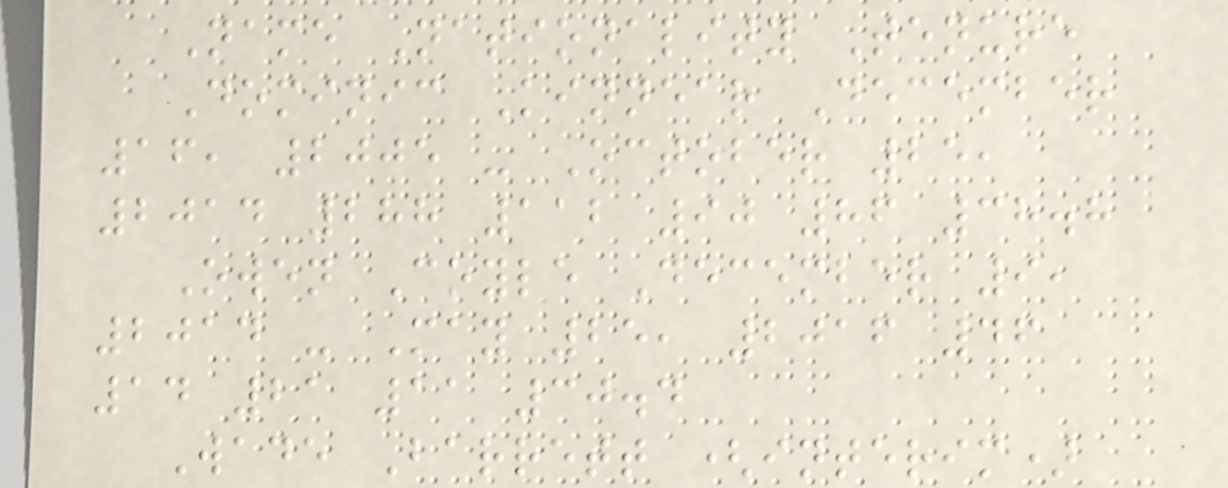Name Nationality Tenure
Dominic Kinnear December
16, 2005 - October 25,
2014 288 112 90 86 38.8
Owen Coyle December 9,
2014 - May 25, 2016 46
14 21 11 30.4
Wade Barrett (interim)
